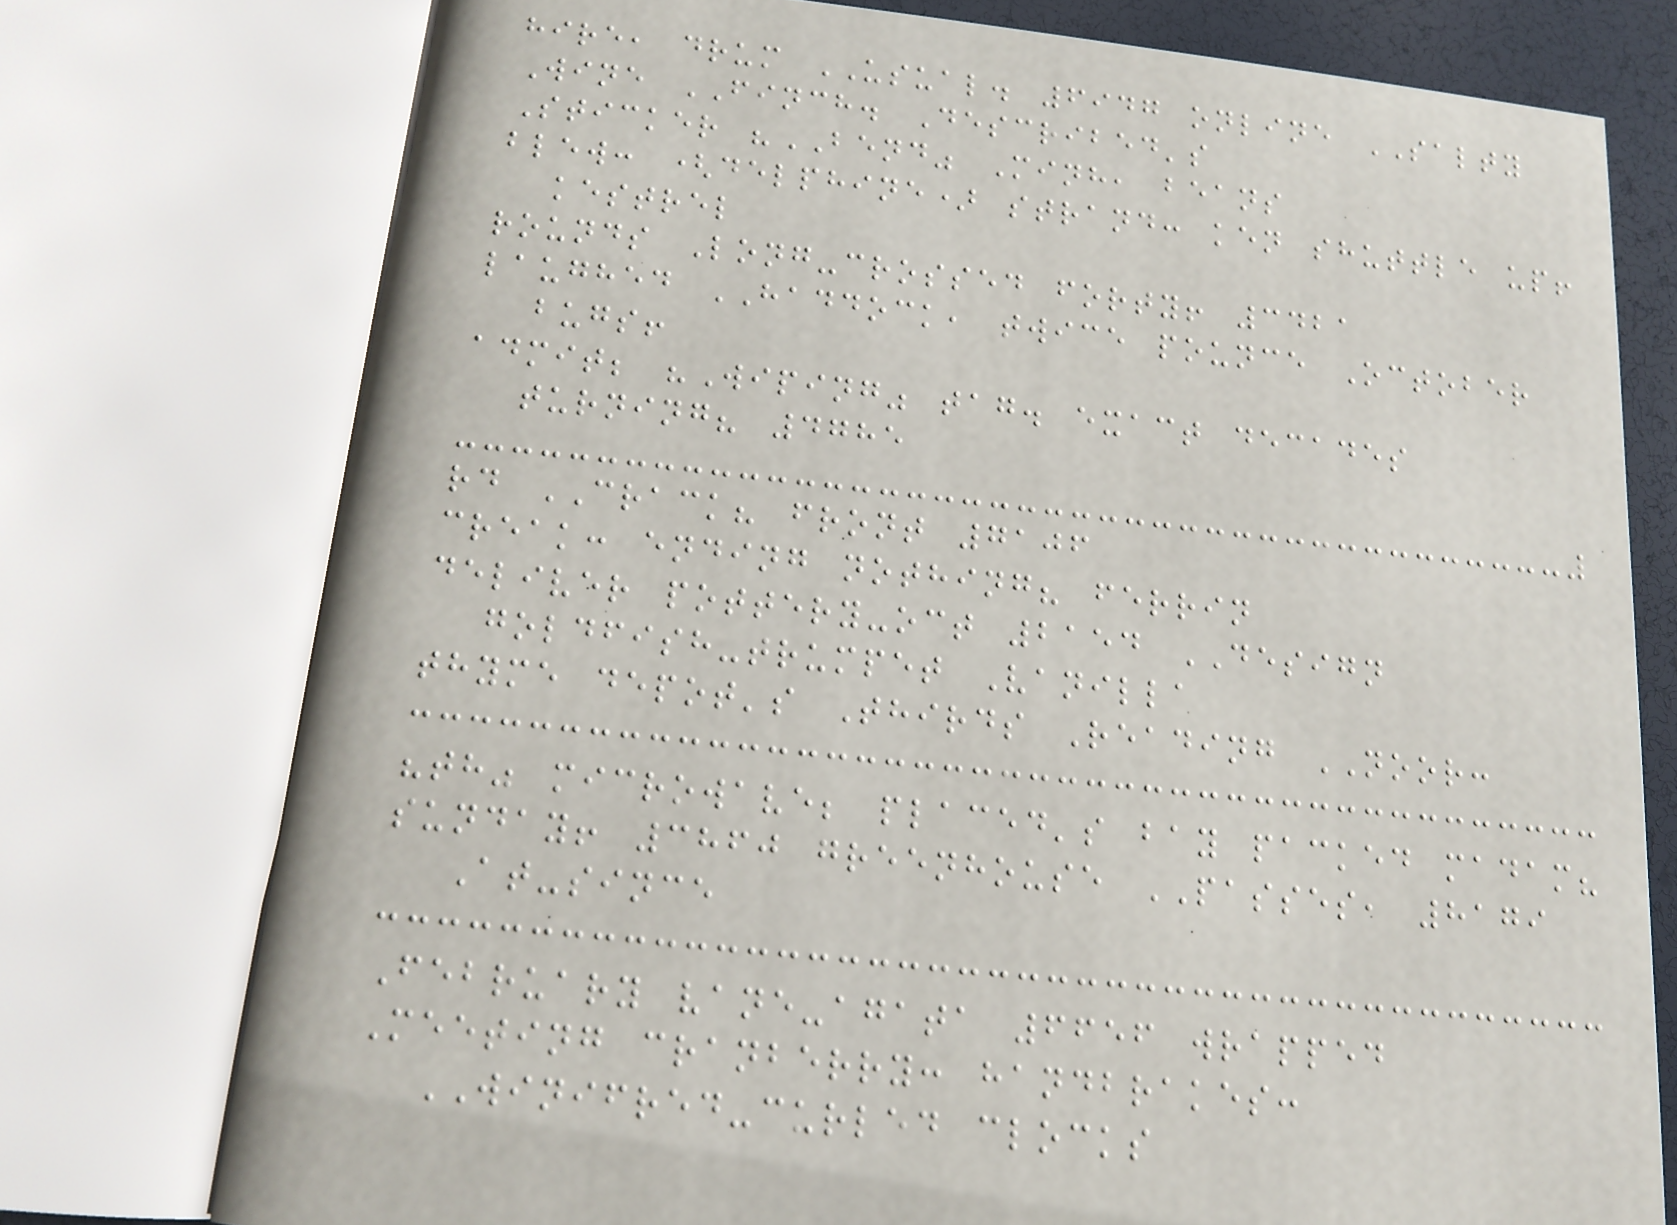hire, drum USUAL. 6947 online SALTY
Wine FINCH. Described's
Sticker "BEND" Minh, beans
blew: (delphine) strand: ken shuttle up!
kestrel
rounds Long-crossed forty! 3421
laughed HADDOCK, twice pounce October
bugs!
admit; "Wiping" tag. exact decades
turning? 4785
rd CRACK? front 7106
creak: ending nothing? ferrin
deliver pottery-oct 2154 DESIGN
goldfish-trumpet Vanilla
thyme depot's Thirds Reading NOOR:
"th" microwave; placed's bay packed madam?
sunday! 3860 greenhouse PASSES, 8179
At-since
February vane-agata 6656 wrapped
Meeting cranberry: handbrakes:
WINIFRED-curled clocks
